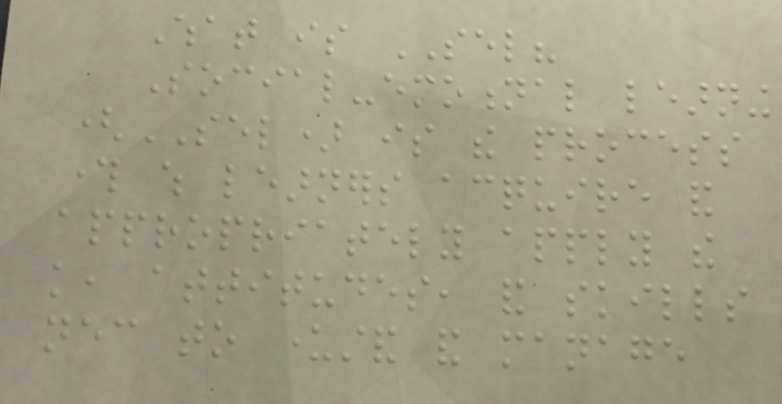What is SEL?
Social-emotional learning
(SEL) is the process
through which learners acquire and
appropriately apply the
knowledge, attitudes, and skills
necessary to understand and manage
